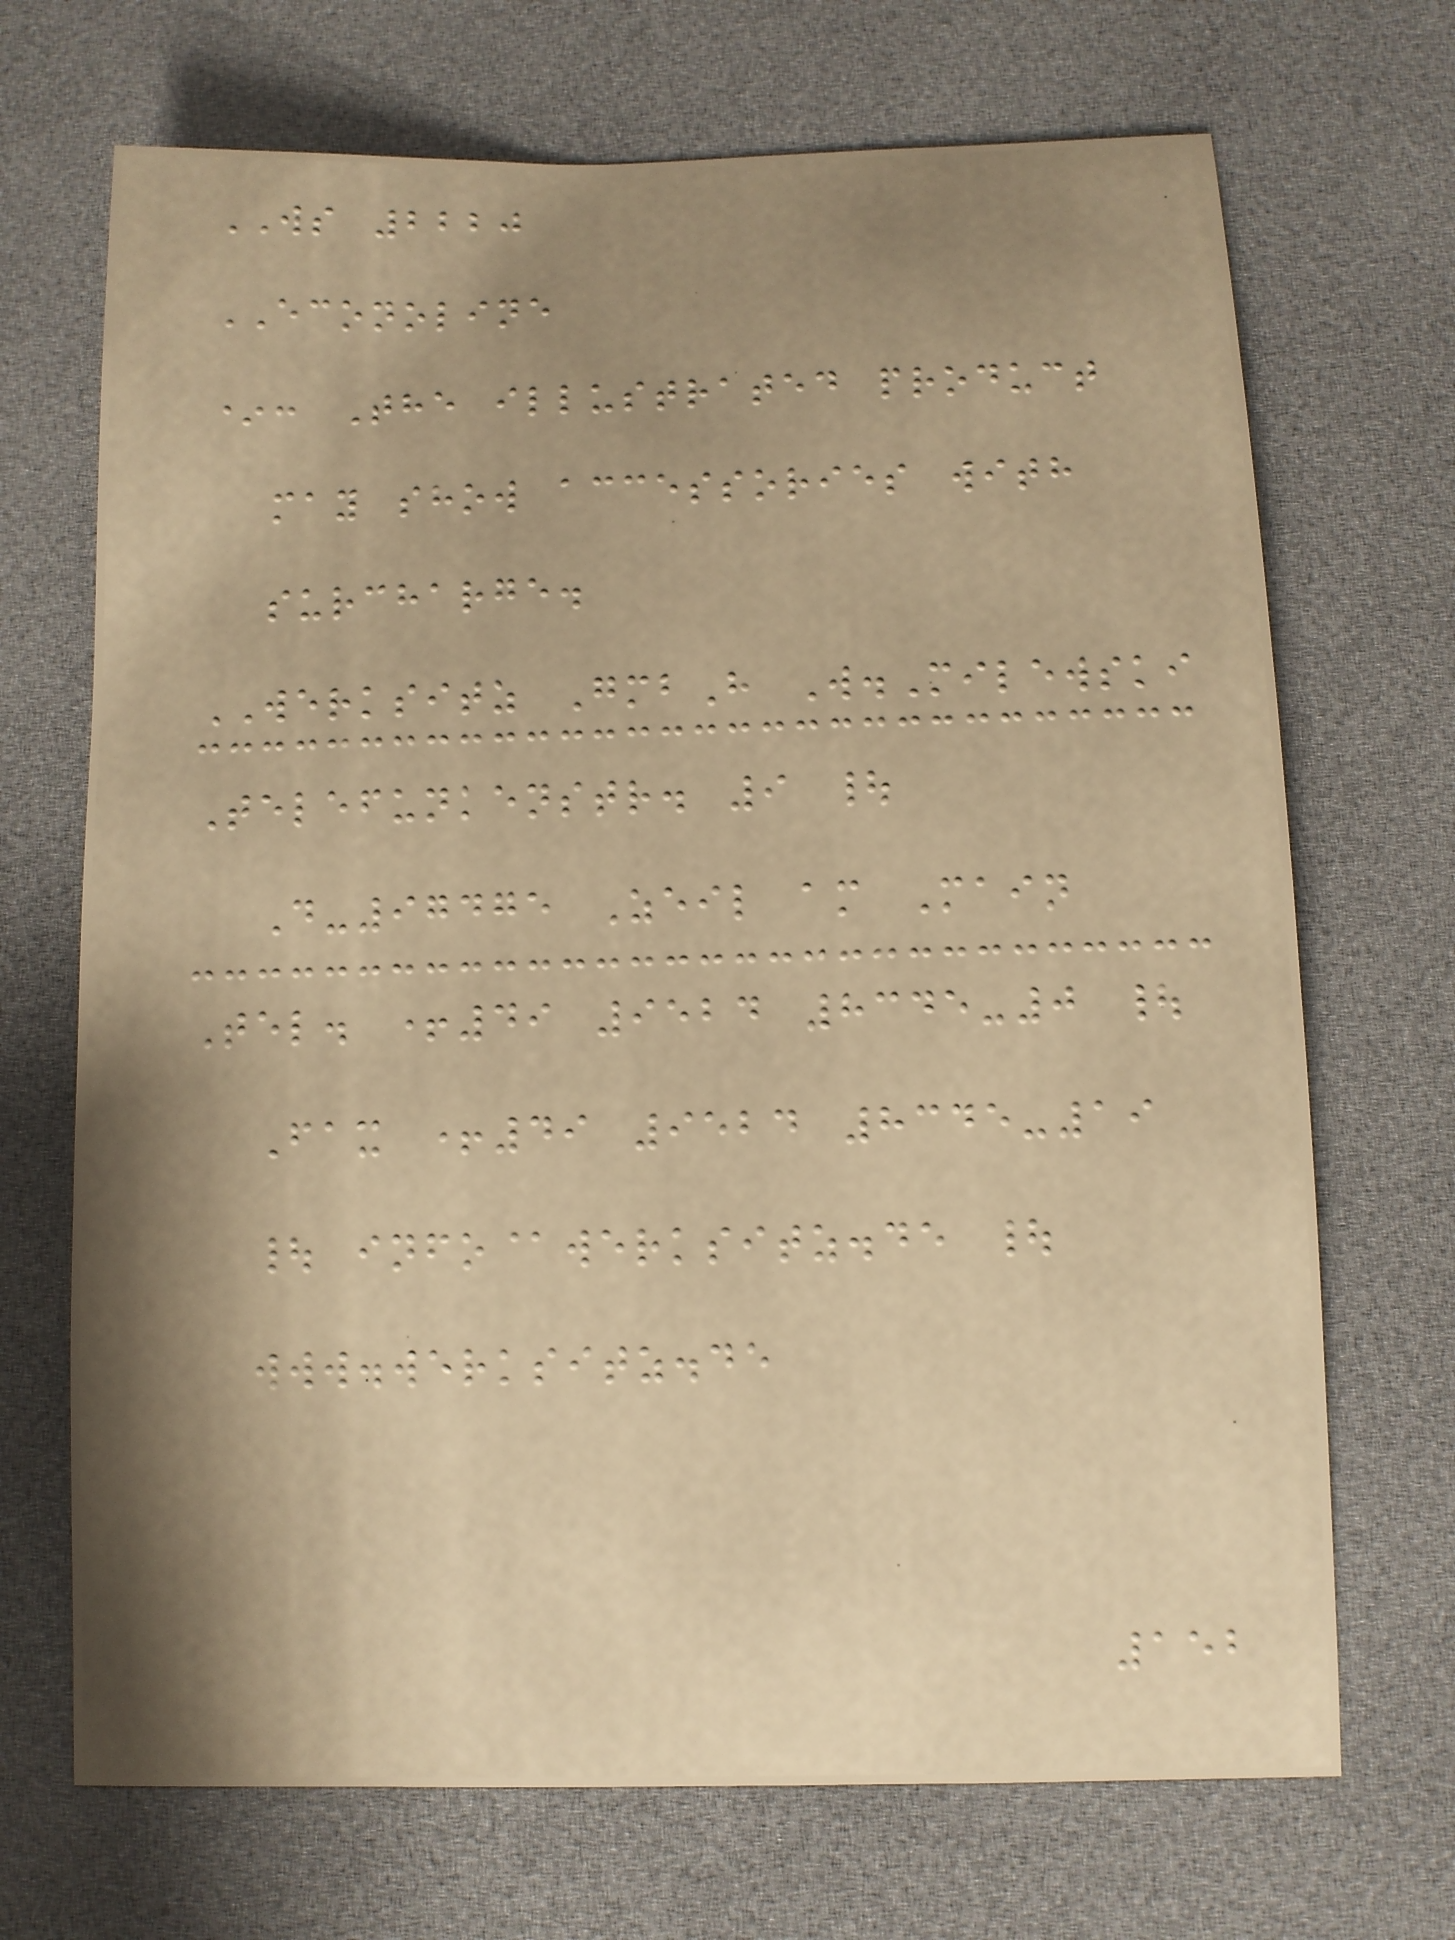WS 2220
ECONOLINE
*: The illustrated product
may show accessories with
surcharge.
WERKSITZ GmbH W.Milewski
Telefunkenstr. 9 |
D-97475 Zeil am Main
Tel. +49 9524 8345-0 |
Fax +49 9524 8345-19
| info@werksitz.de |
www.werksitz.de
152
